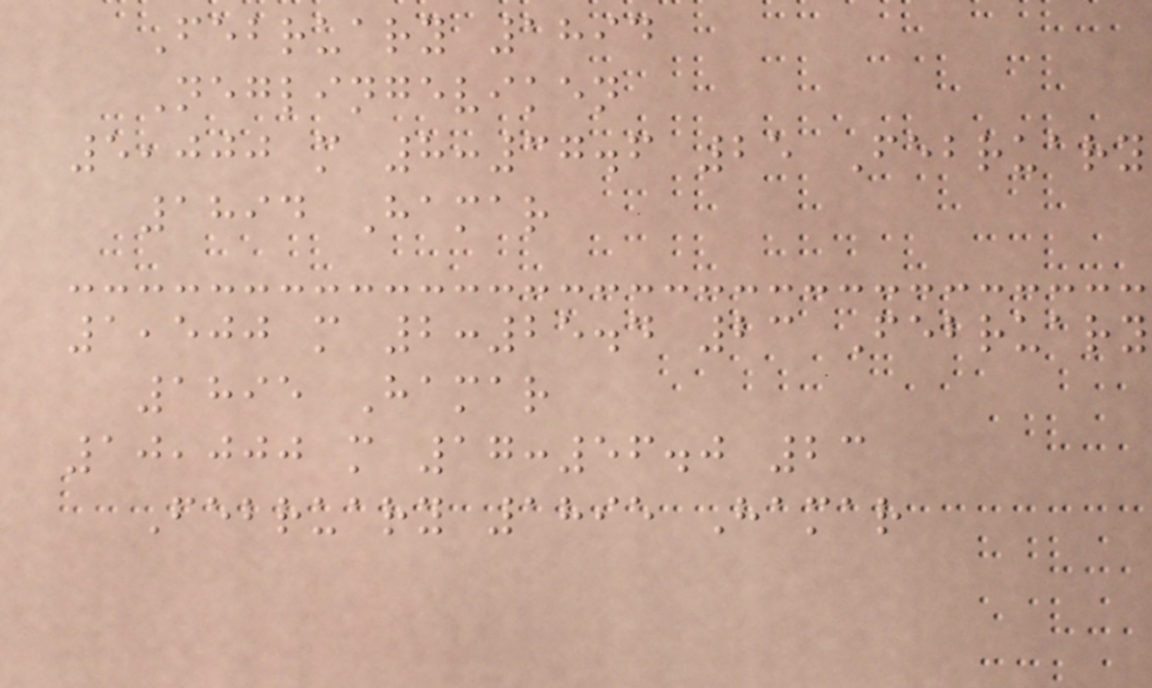February 1894
Neglingeviken
5,000 m 8:37.6 25 February
1894 Hamar
1,500 m 2:25.4 23 February
1895 Hamar
10,000 m 17:56.0 23
February 1895 Hamar
